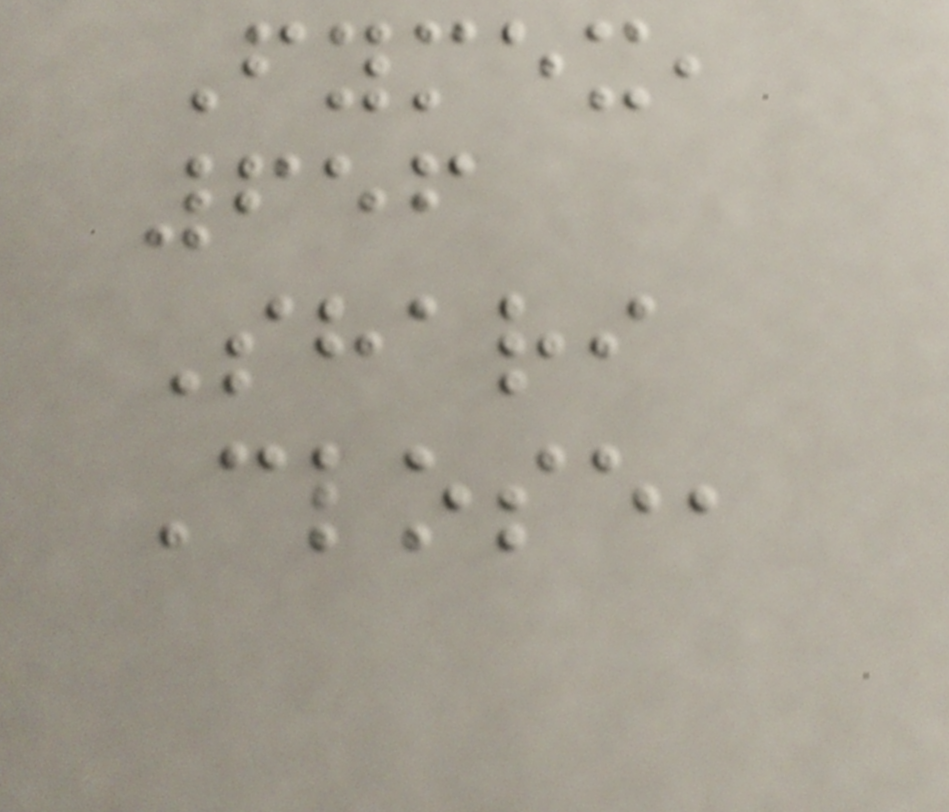Fymex,
656
Shari
Close,
